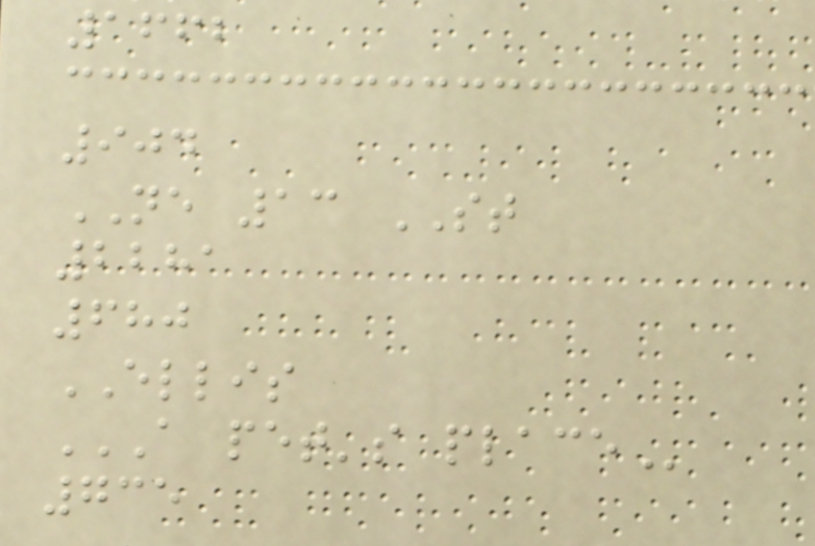1662
904
NE 13 ST
2281
680
ELLIS
A PET'S PLACE
735
